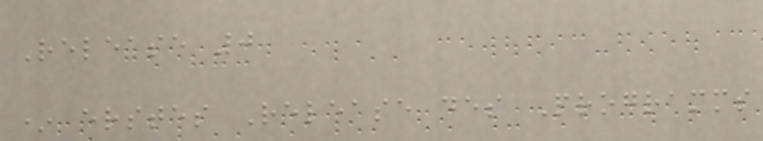Release 0
* erstes Release des Programms
